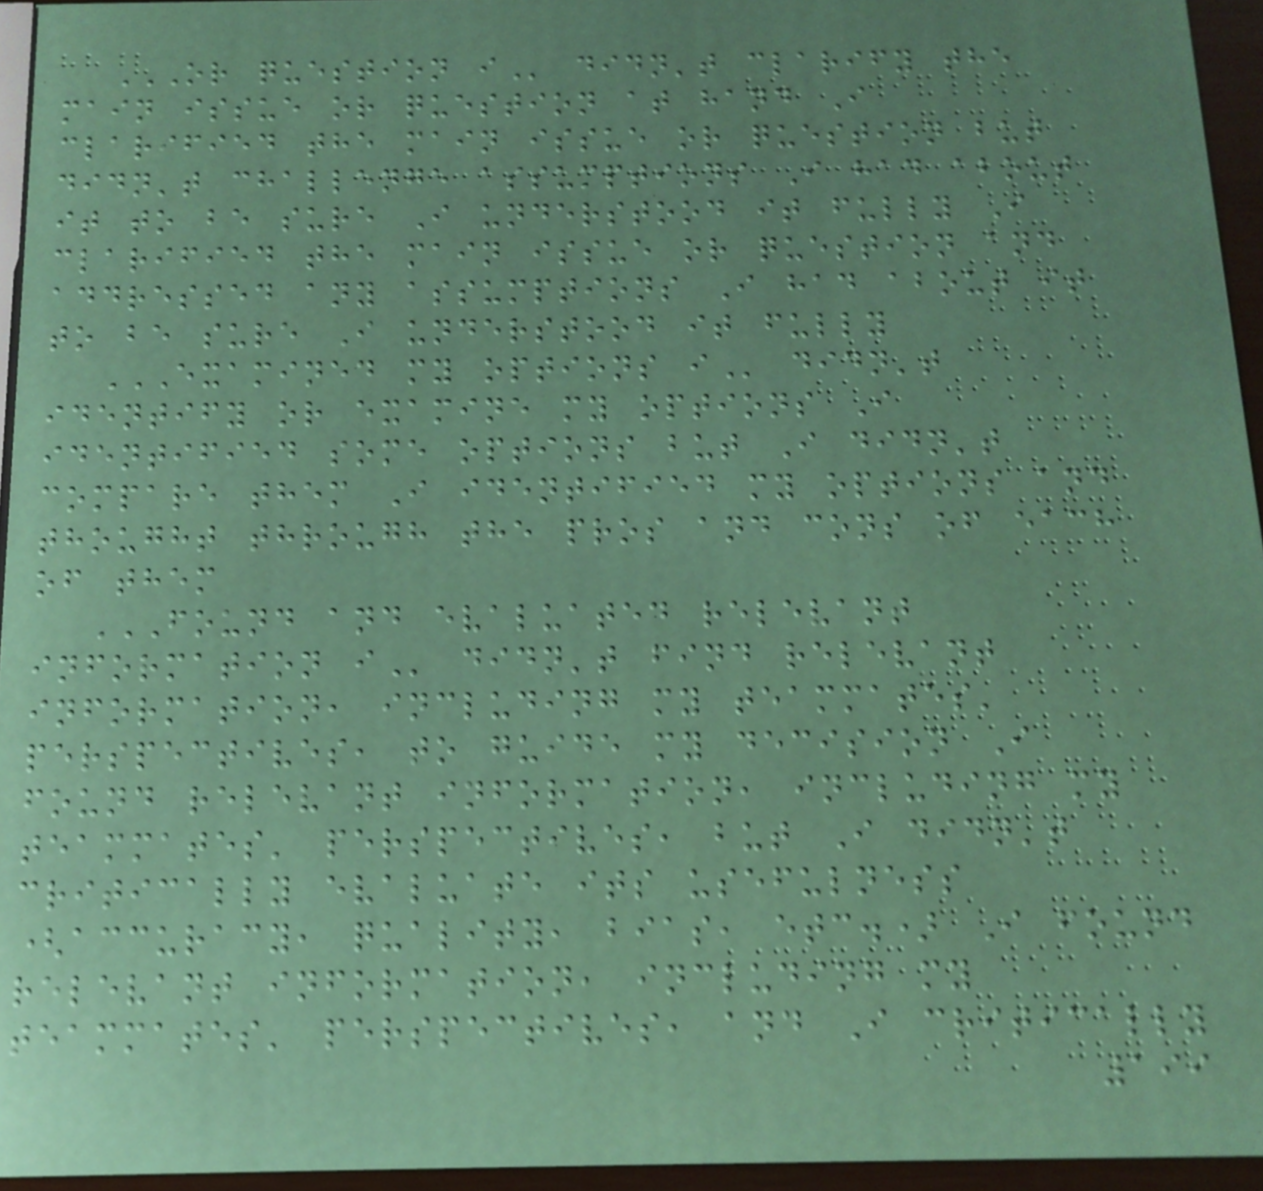OR QUESTION I didn't clarify the
main issue or question at hand I
clarified the main issue or question but
didn't challenge assumptions I had about
it to be sure I understood it fully I
clarified the main issue or question and
addressed any assumptions I had about it
to be sure I understood it fully
EXAMINED MY OPTIONS I didn't
identify or examine my options I
identified some options but I didn't
compare them I identified my options and
thought through the pros and cons of each
of them
FOUND AND EVALUATED RELEVANT
INFORMATION I didn't find relevant
information, including my teammates'
perspectives, to guide my decision I
found relevant information, including my
teammates' perspectives, but I didn't
critically evaluate its usefulness
(accuracy, quality, bias, etc.) I found
relevant information, including my
teammates' perspectives, and I critically
199
